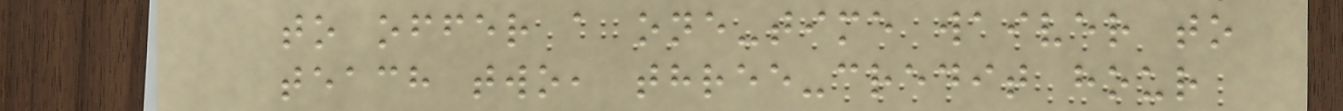to offer a one-time waiver to
teach two, three-credit hour
